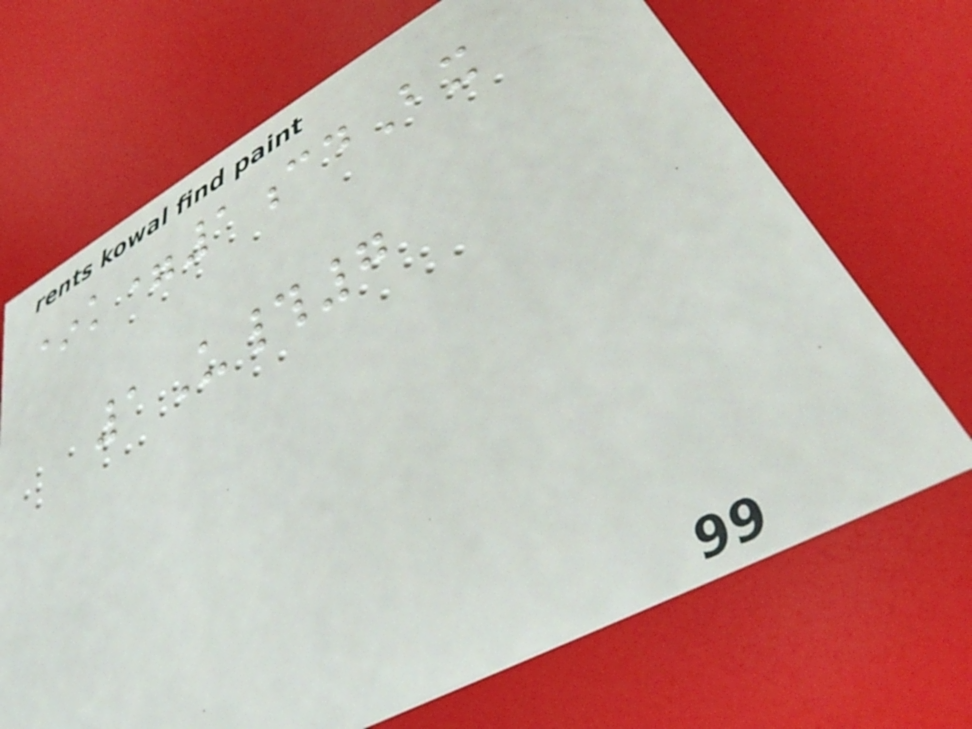*k=1cdBx
1U#7
